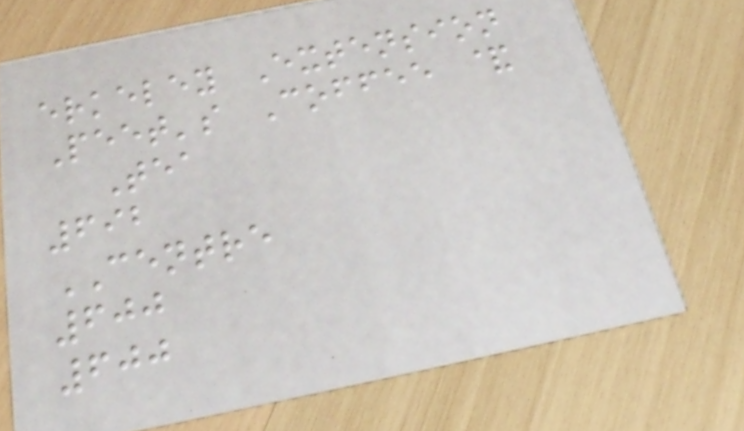erkeley Extension
Peet's Coffee &
Tea
692
CENTRE
600
600
